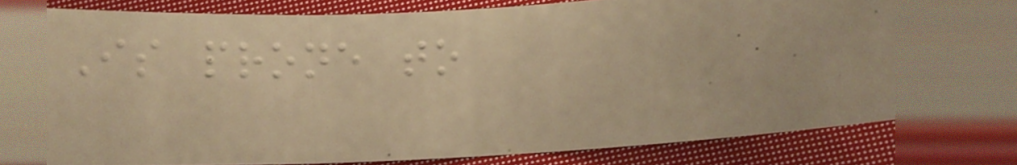Is prone to
